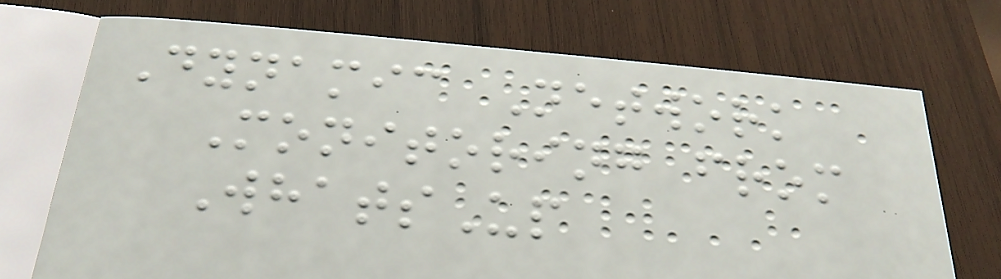Dynamic Network
Monitoring from
WhatsUp
